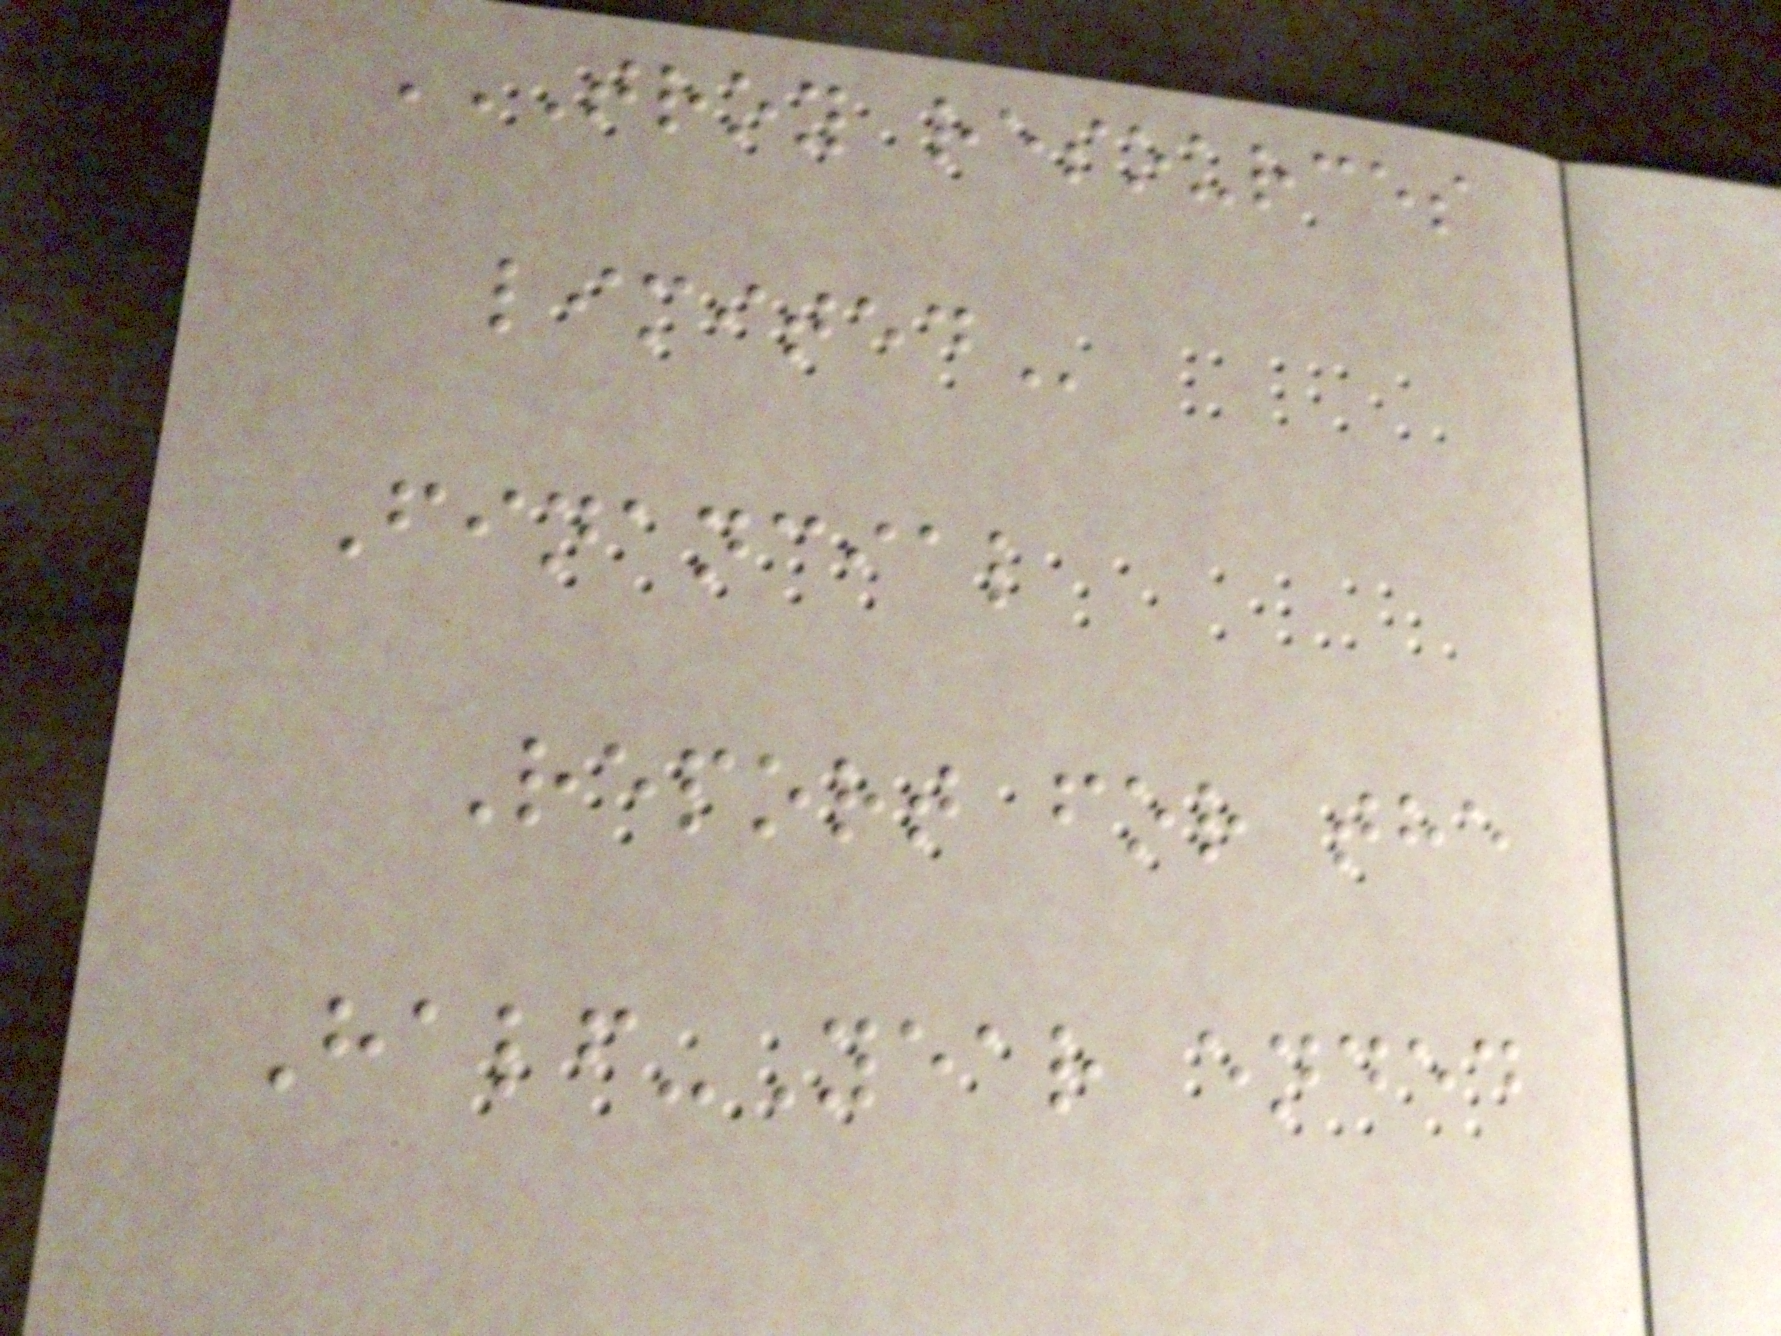TROY RESOURCES
LIMITED
Financial
Report for the
Half-Year ended
